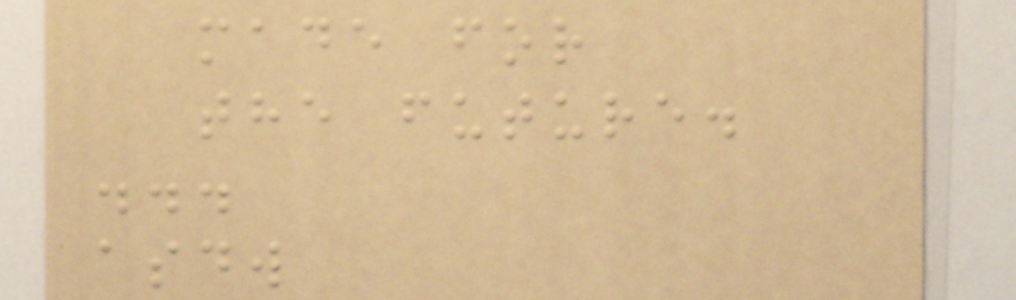made for
the future.
...
asdw
